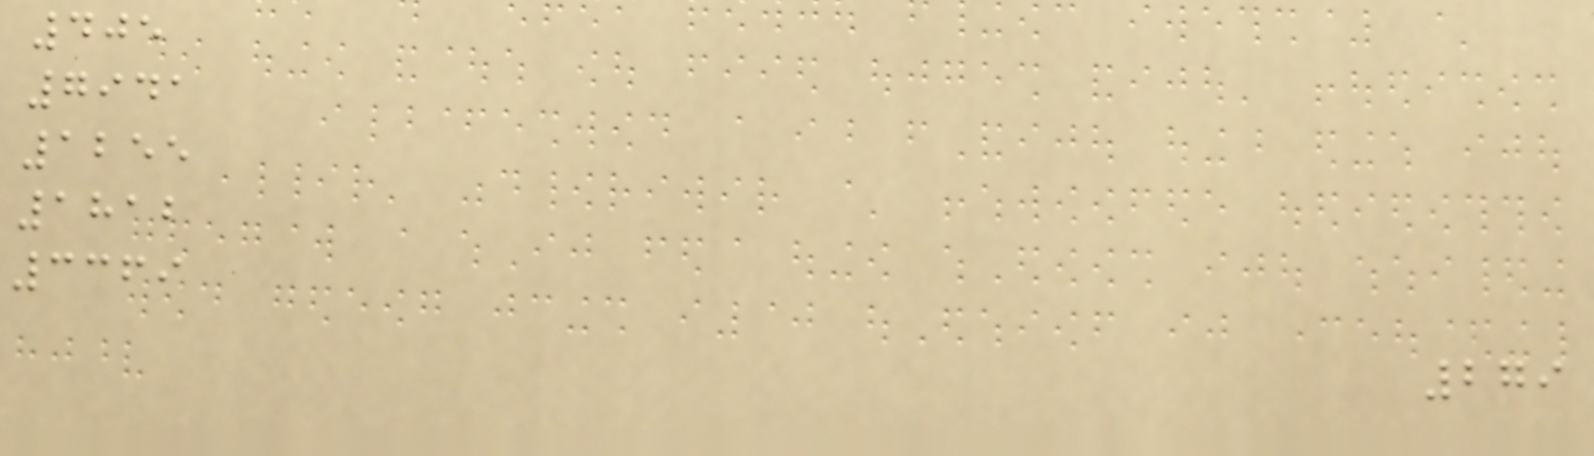405
7941
1255
1812
3369
279
